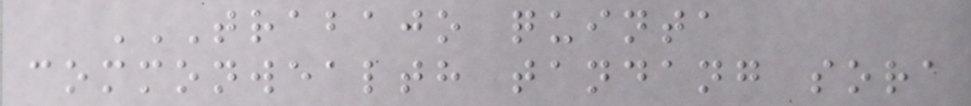TRABAJO QUINTA
COMMONWEALTH TANDANG SORA
